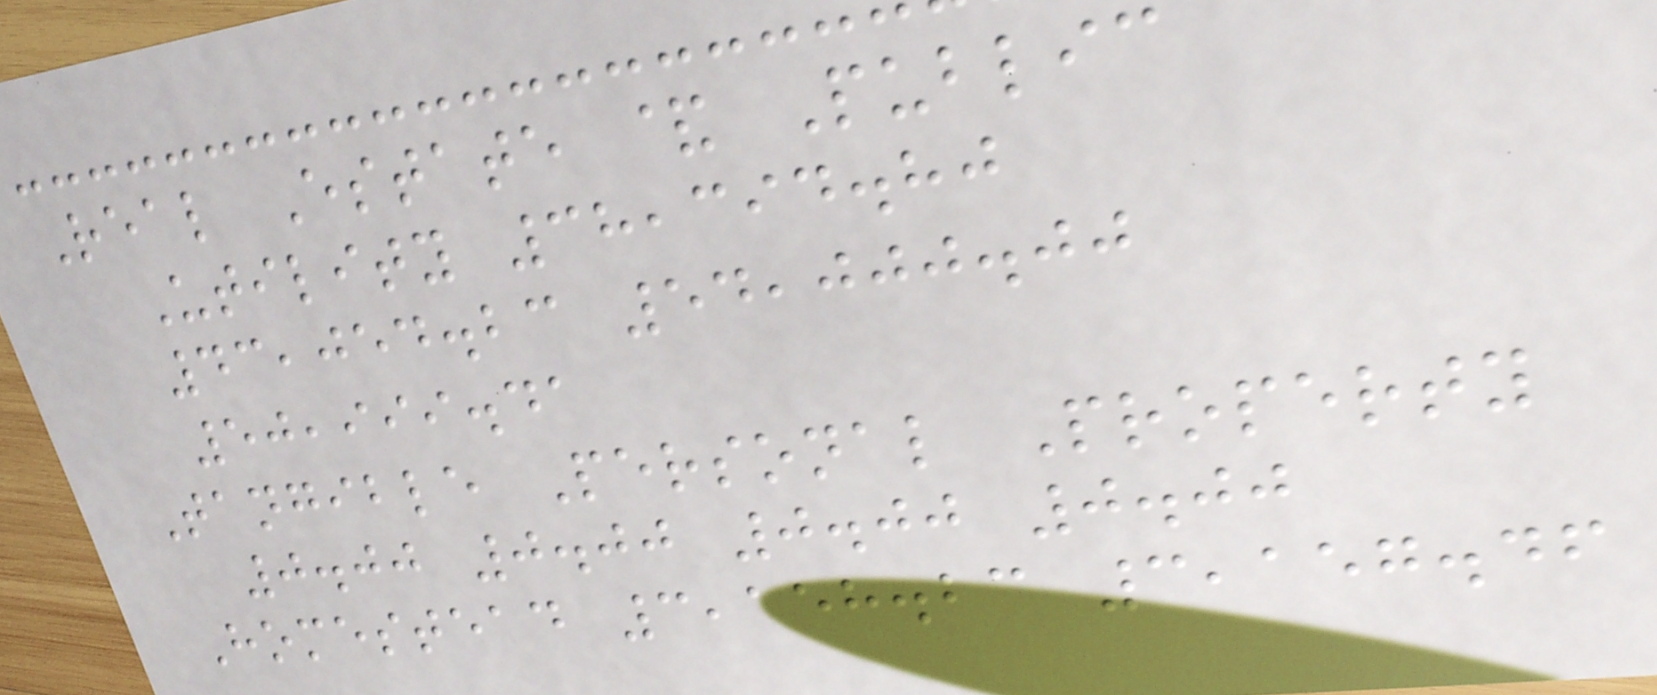Real Estate & Public
Utility 38,394.80
43,054.23 54,000.00
50,999.41
Tangible Personal Property
0.00 0.00 0.00 0.00
Homestead 3,158.23 3,157.46
